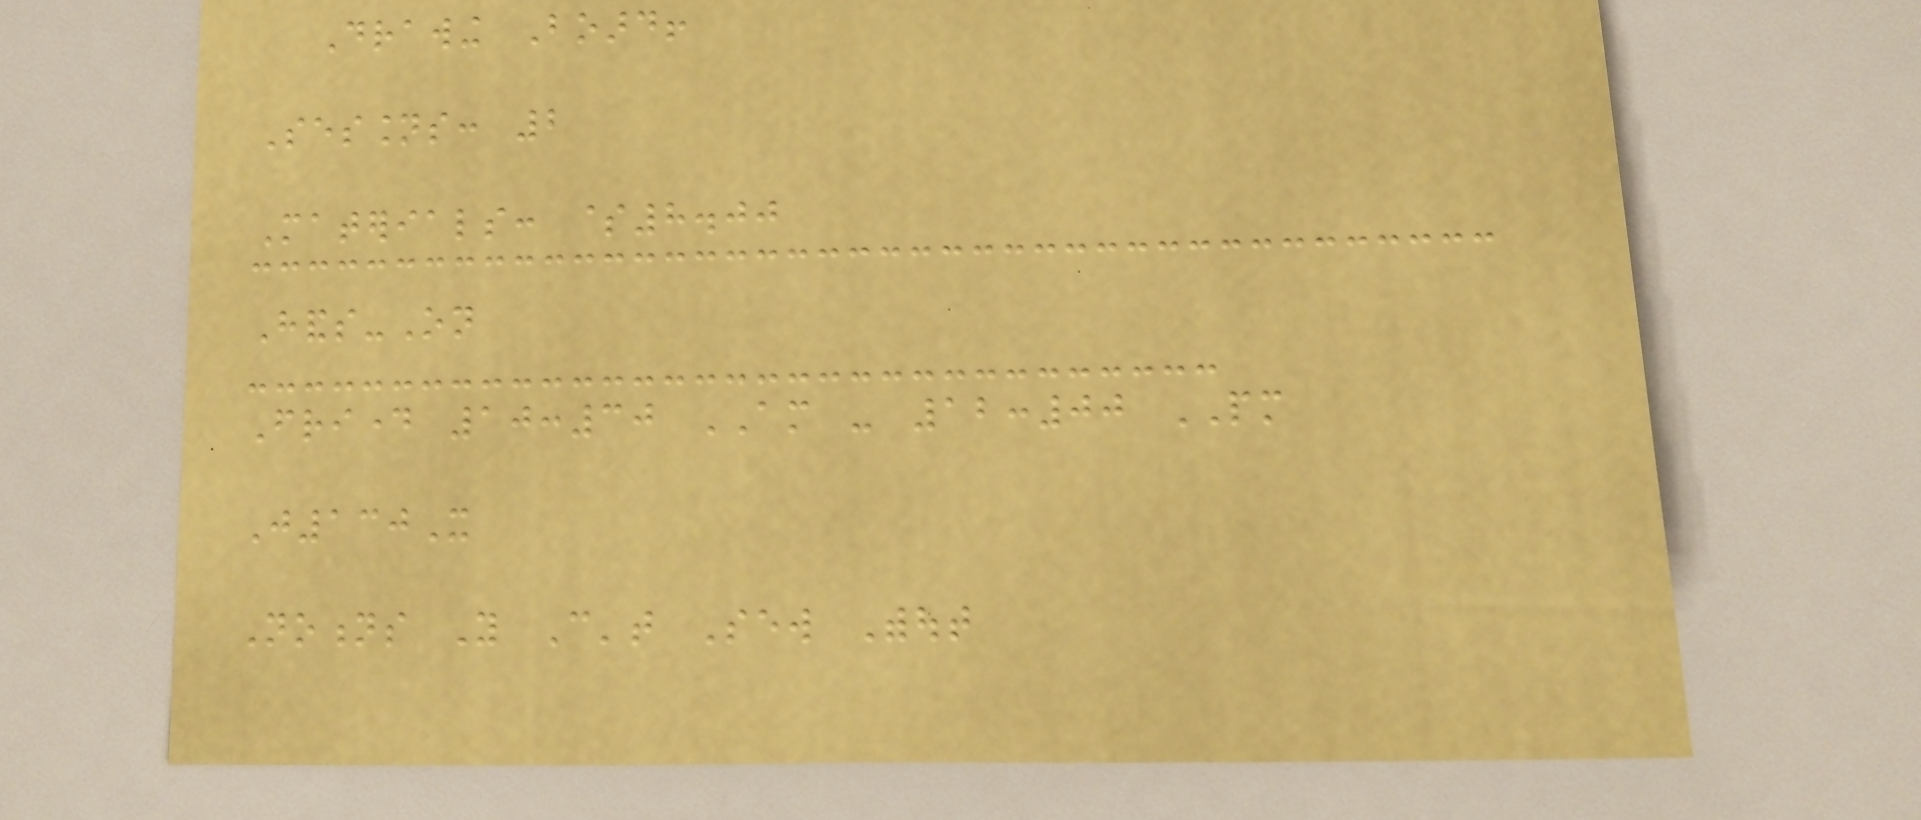Drawing Board!
Sessions: 2
Materials: $8.00
Hands-On
Friday 10:30 AM - 12:00 PM
J130X
Notions You Can't Sew Without
